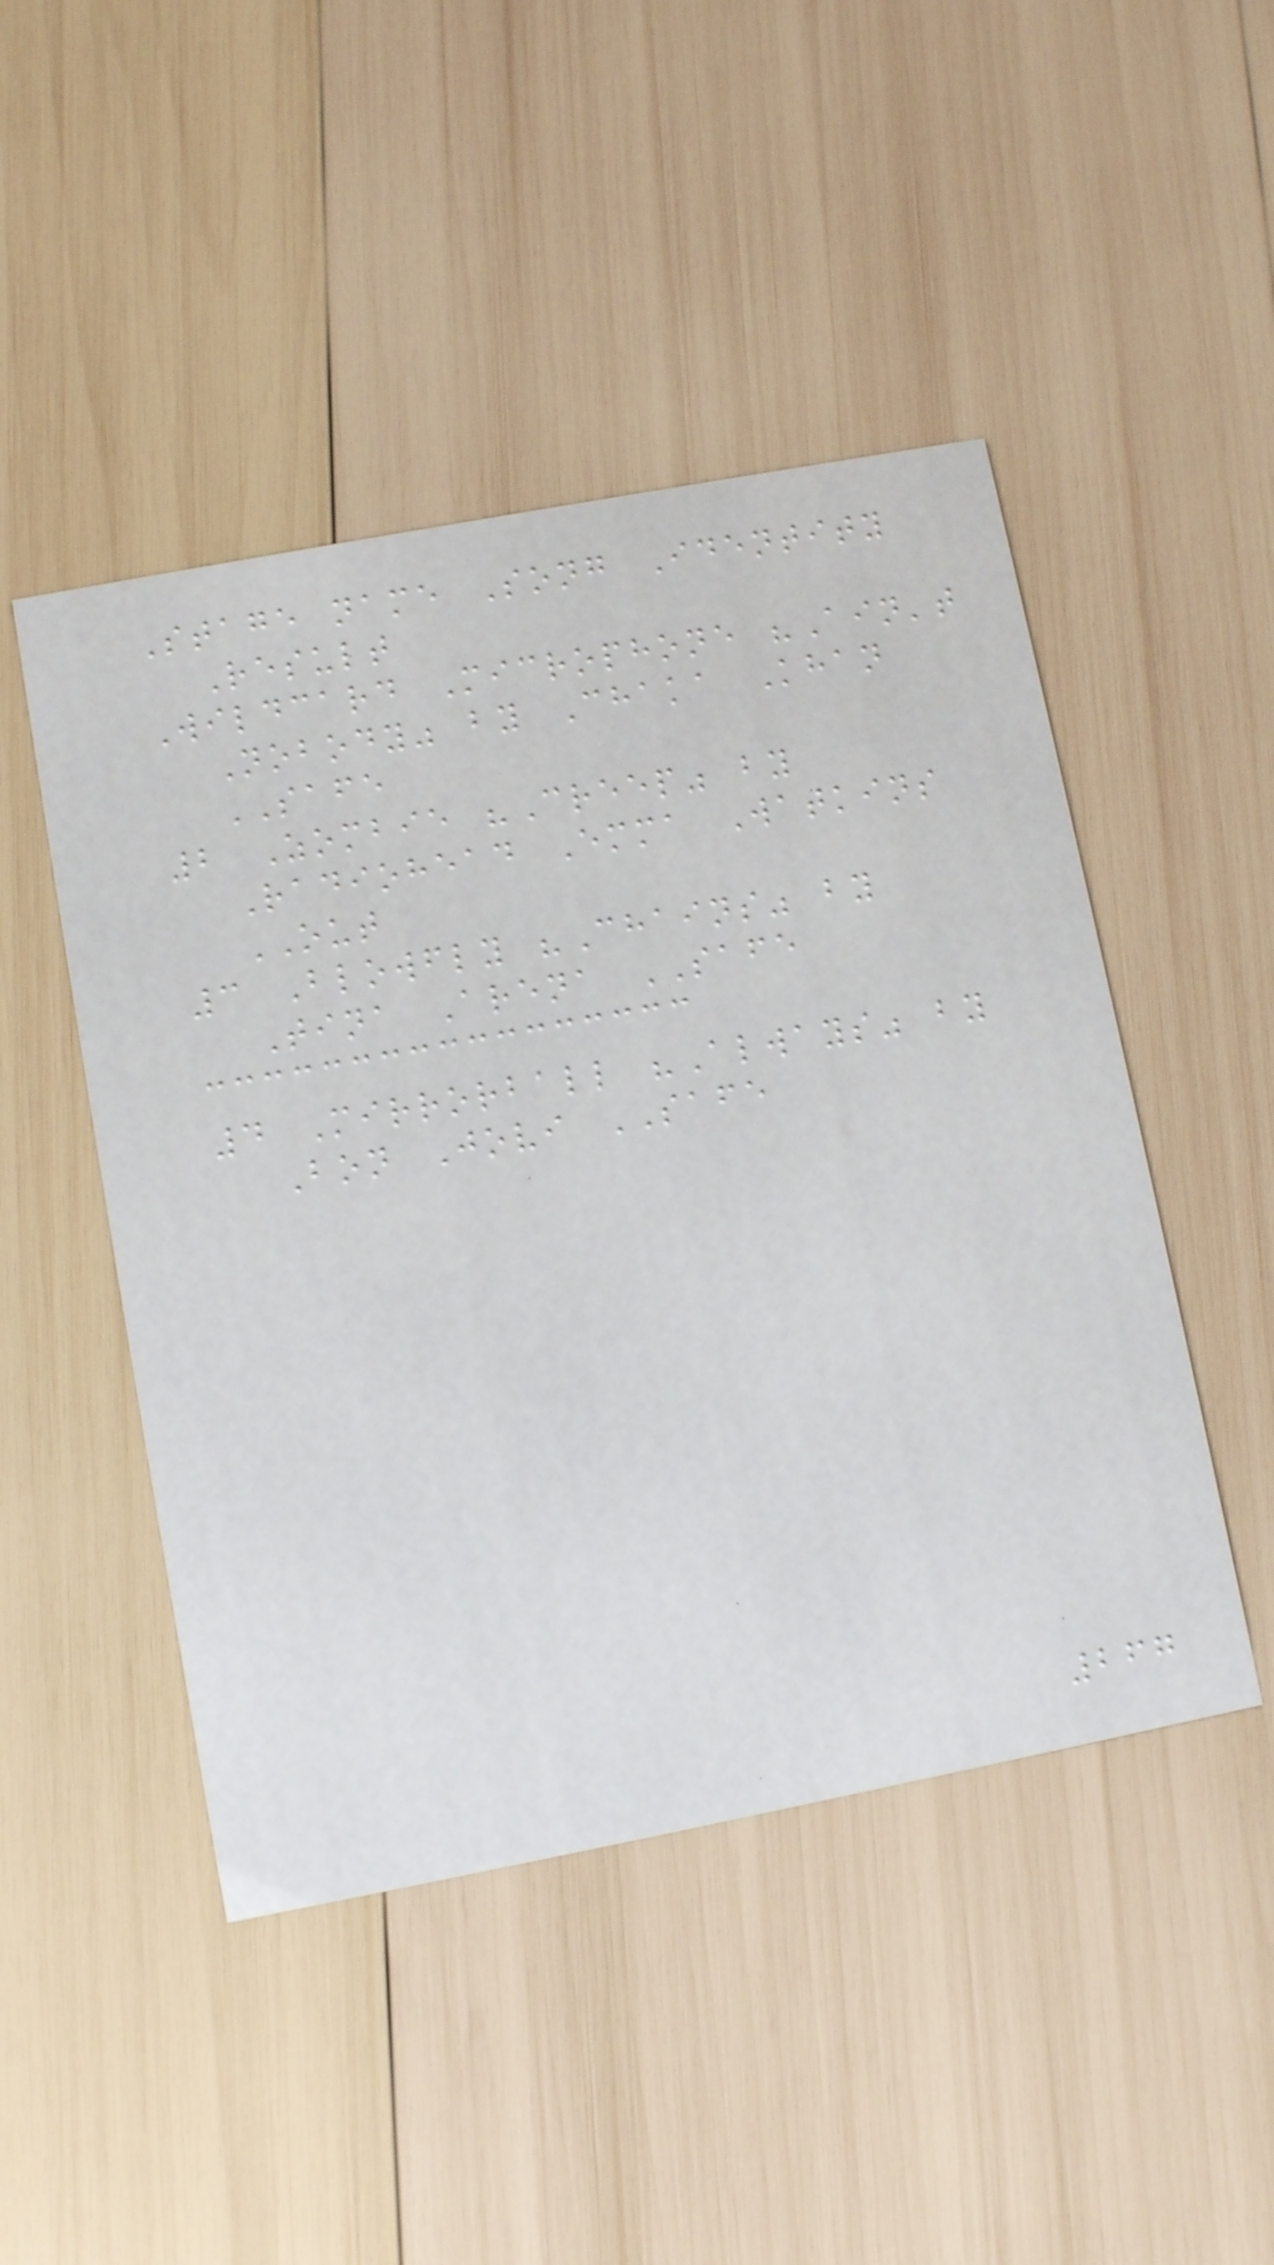Stage name Song Identity
Result
Wildcard Microphone "Ain't
Nobody" by Chaka Khan
SAFE
2 Zombie "Creep" by
Radiohead Emma Watkins
OUT
3 Blowfly "Chains" by
Tina Arena SAFE
4 Mirrorball "Always" by
Bon Jovi SAFE
267
